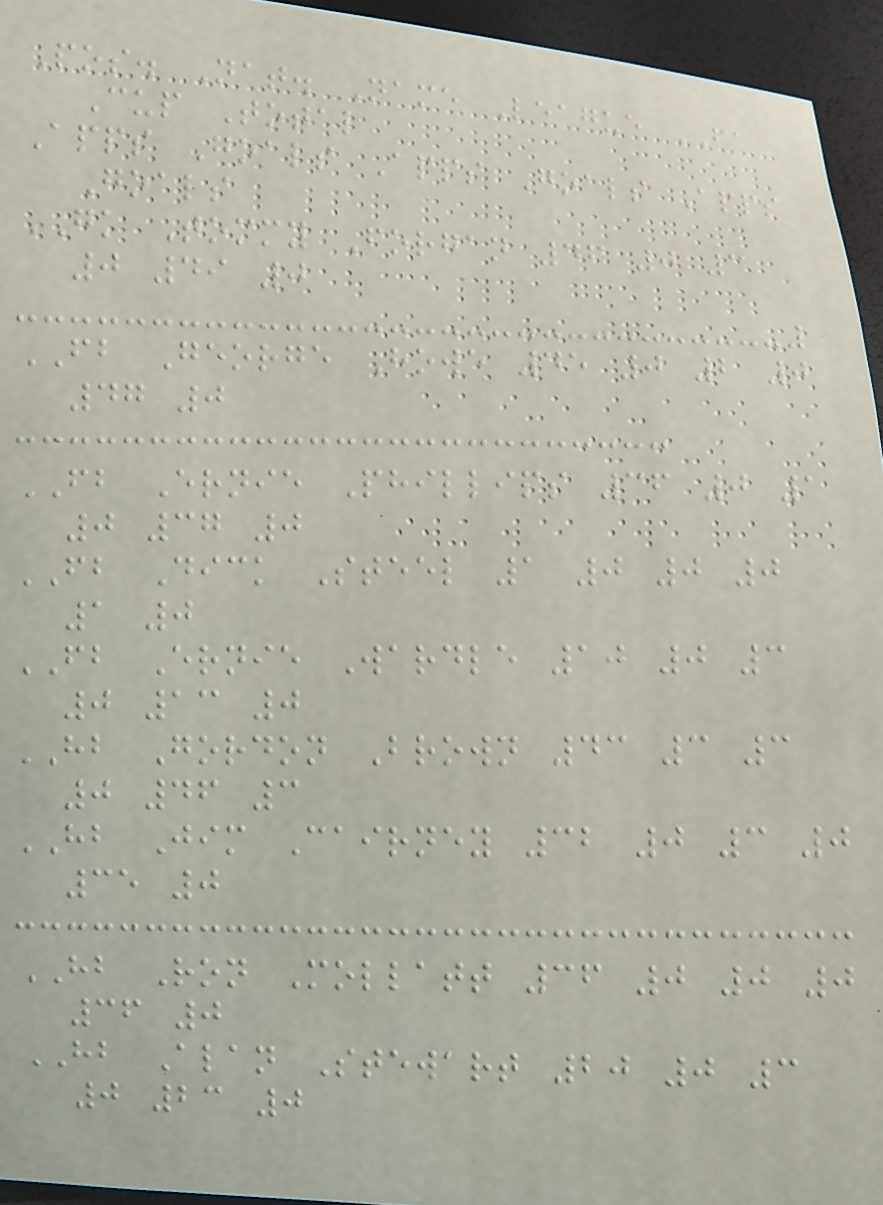Pos. Nat. Name League FA
Cup Total
Apps Goals Apps Goals Apps
Goals
GK Tommy Forgan 46 0 3
0 49 0
FB George Howe 45 0 2 0
47 0
FB Ernie Phillips 36 0 1
0 37 0
FB Dick Steel 1 0 0 0
1 0
FB Ernie Wardle 10 0 3
0 13 0
HB Gordon Brown 43 3 3
0 46 3
HB Jim Cairney 32 0 3 0
35 0
HB Ron Mollatt 36 0 0 0
36 0
HB Alan Stewart 20 0 3
0 23 0
